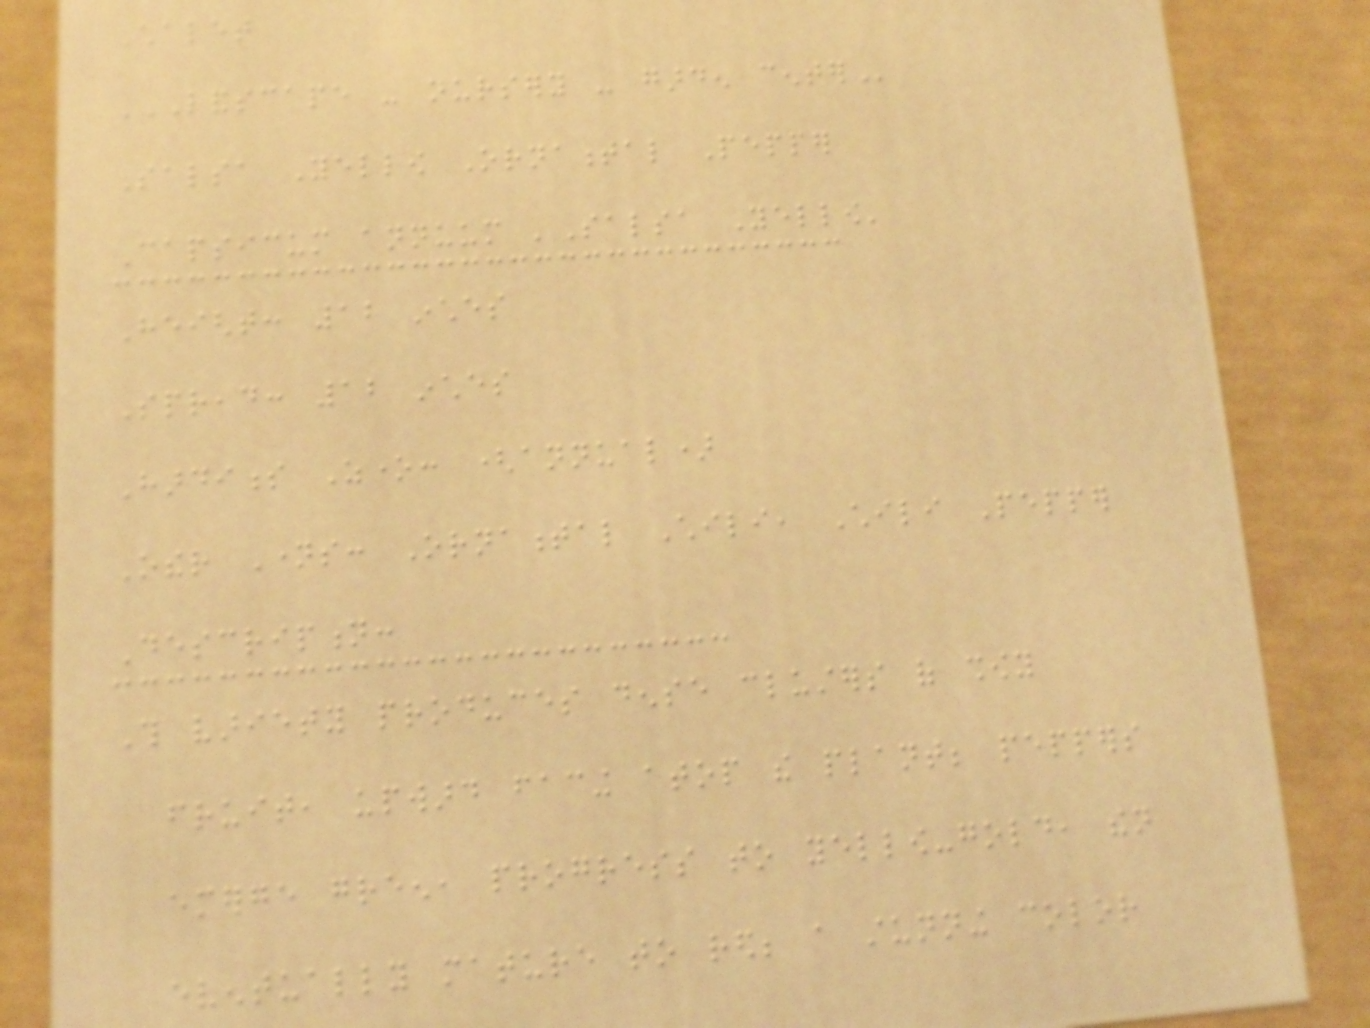Chalet
LANDSCAPE - NURSERY - GARDEN CENTER
Salsa Yellow Ornamental Pepper
Capsicum annuum 'Salsa Yellow'
Height: 12 inches
Spread: 12 inches
Hardiness Zone: (annual)
Other Names: Ornamental Chili, Chili Pepper
Description:
This variety produces dense clusters of showy
fruit, upward facing atop the plant; peppers
emerge green, progress to yellow-gold, then
eventually mature to red; a stunning color
